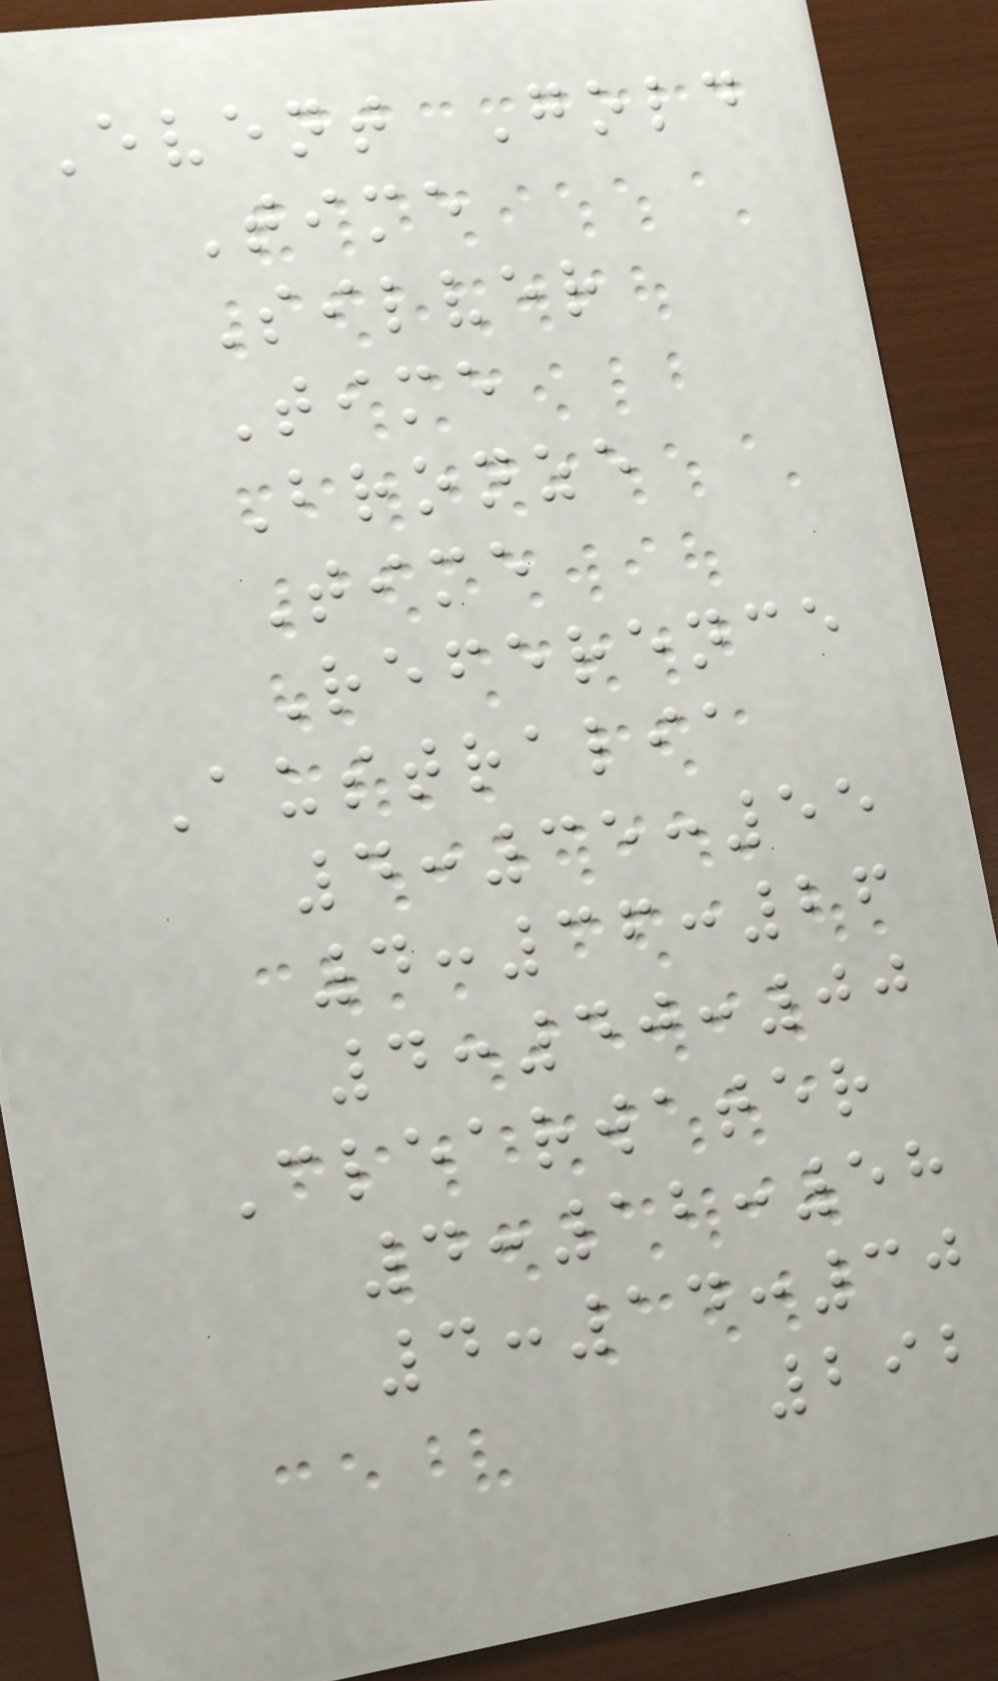Event Gold
Time
Silver
Time
Bronze
Time
Reference
Australia
4:35:55
4:36:26
4:40:00
Clearwater
4:12:58
4:14:30
292
